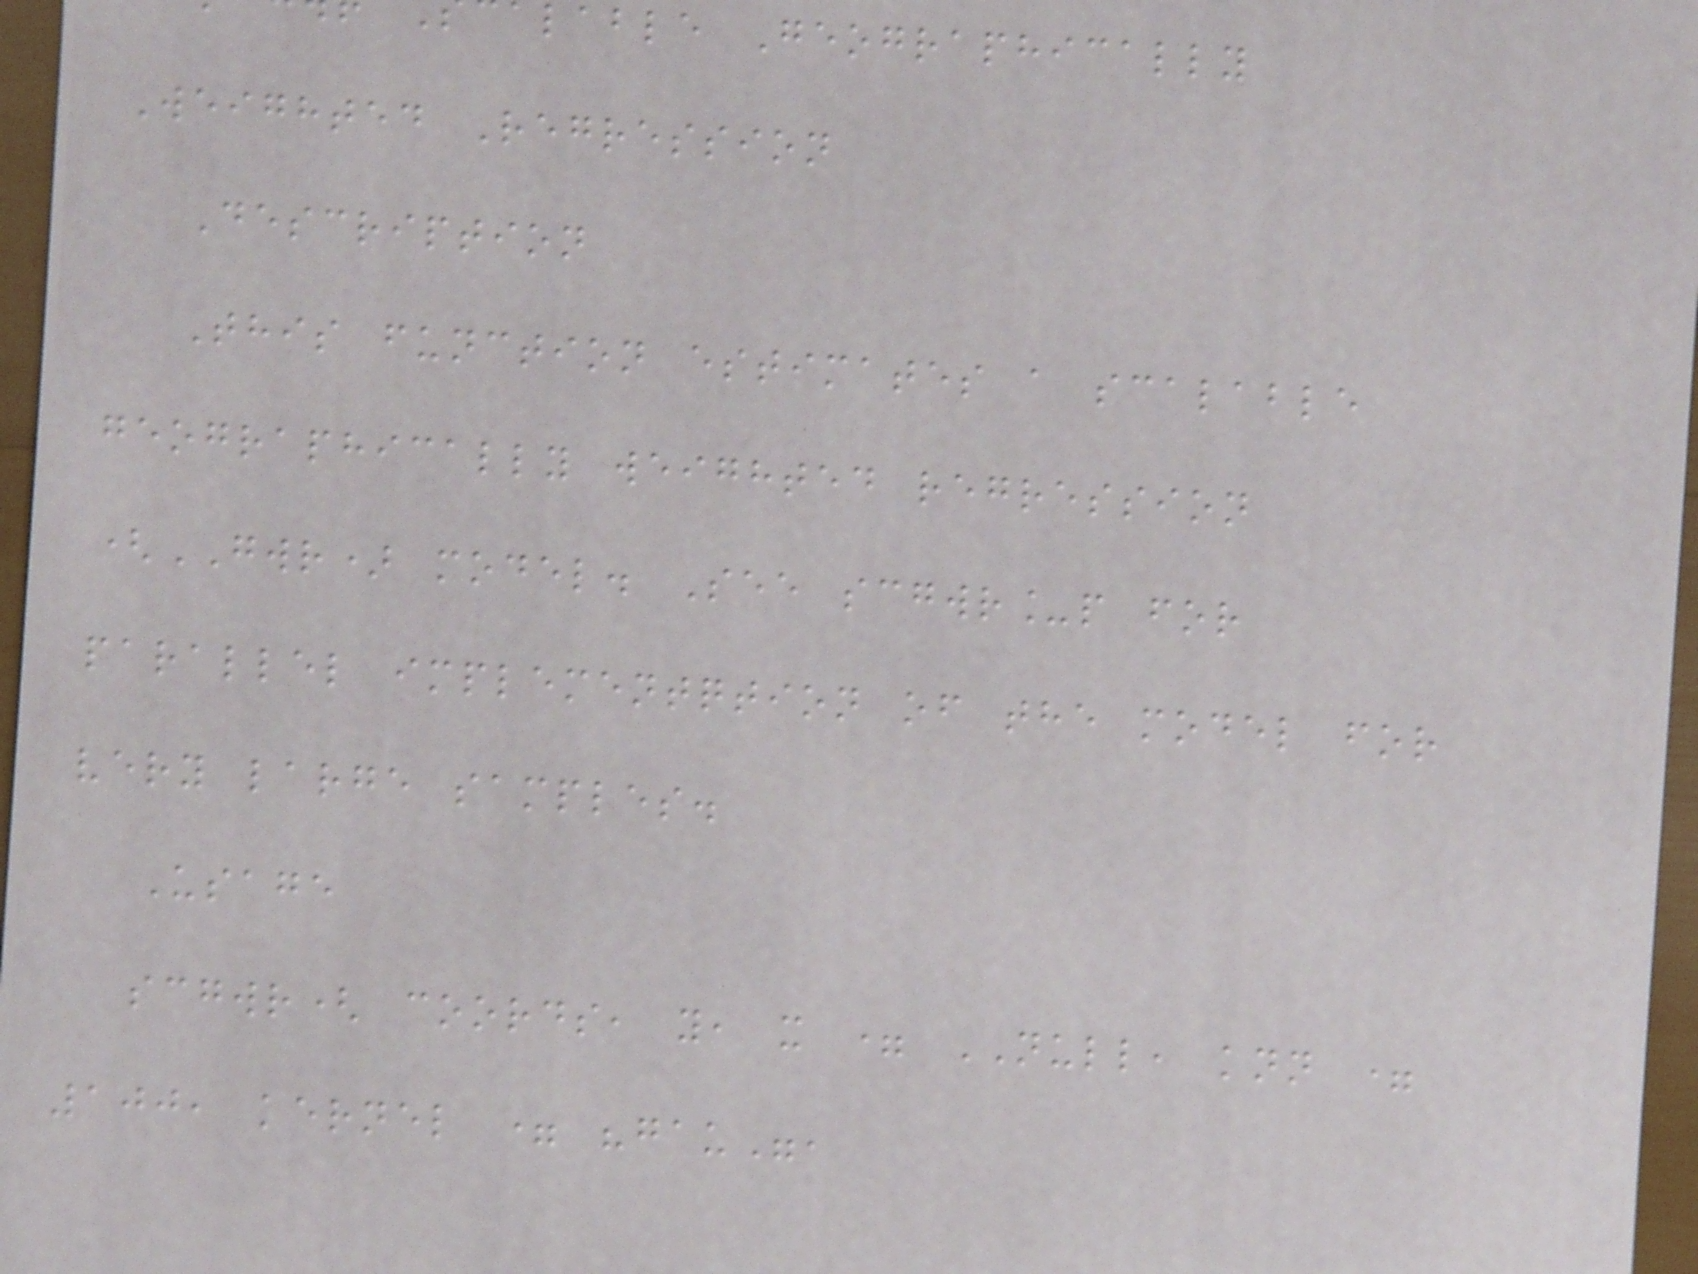lable Geographically
Weighted Regression
Description
This function estimates a scalable
geographically weighted regression
(GWR) model. See scgwr_p for
parallel implementqtion of the model for
very large samples.
Usage
scgwr( coords, y, x = NULL, knn =
100, kernel = "gau",
